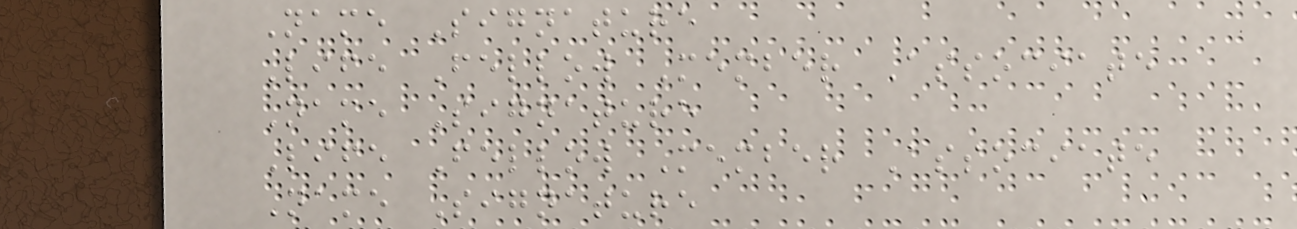Name Signature
Life Fellow Member Associate
Name Signature
Life Fellow Member Associate
Name Signature
